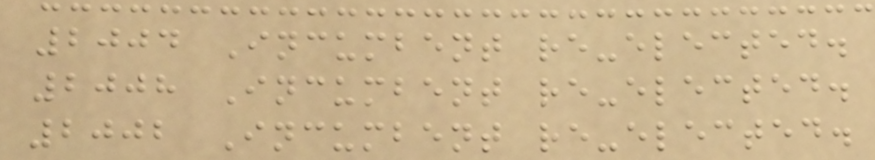2004 Incumbent re-elected.
2008 Incumbent re-elected.
2002 Incumbent re-elected.
